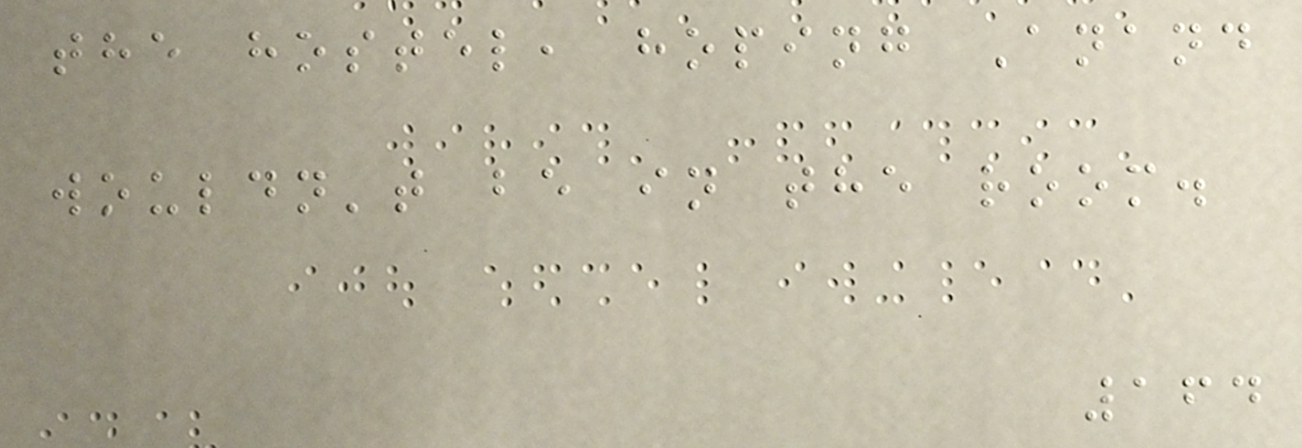the hostel, hoping Anand
wouldn't be in the room.
164
